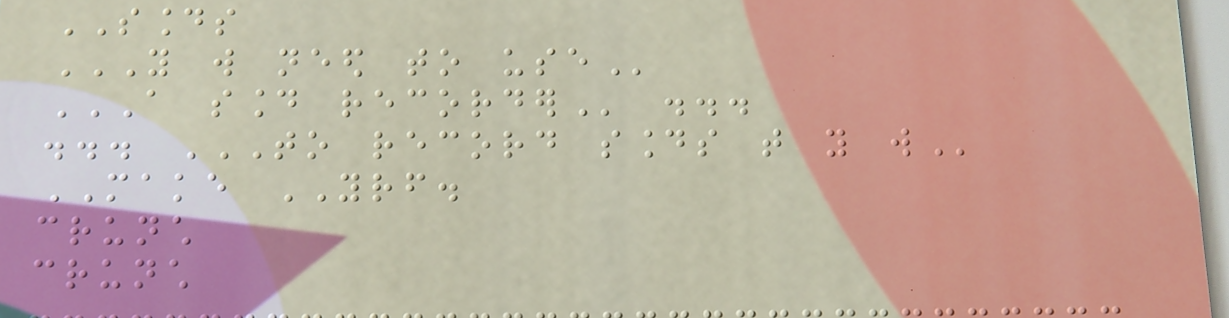SOUNDS
YOU WILL NEED TO USE
A SOUND RECORDER ...
... TO RECORD SOUNDS THAT YOU WILL
MAKE YOURSELF.
crunch
crunch
